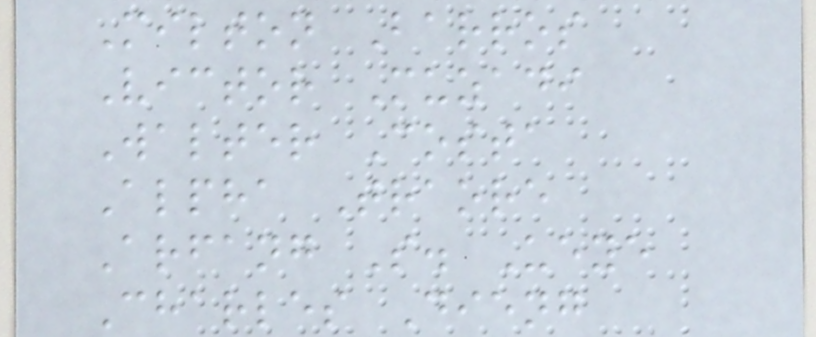Milton Barros
Victor Muzadi
Walter Costa
Alpha Traore
Arfang S. Ueye
Charles Dieng
